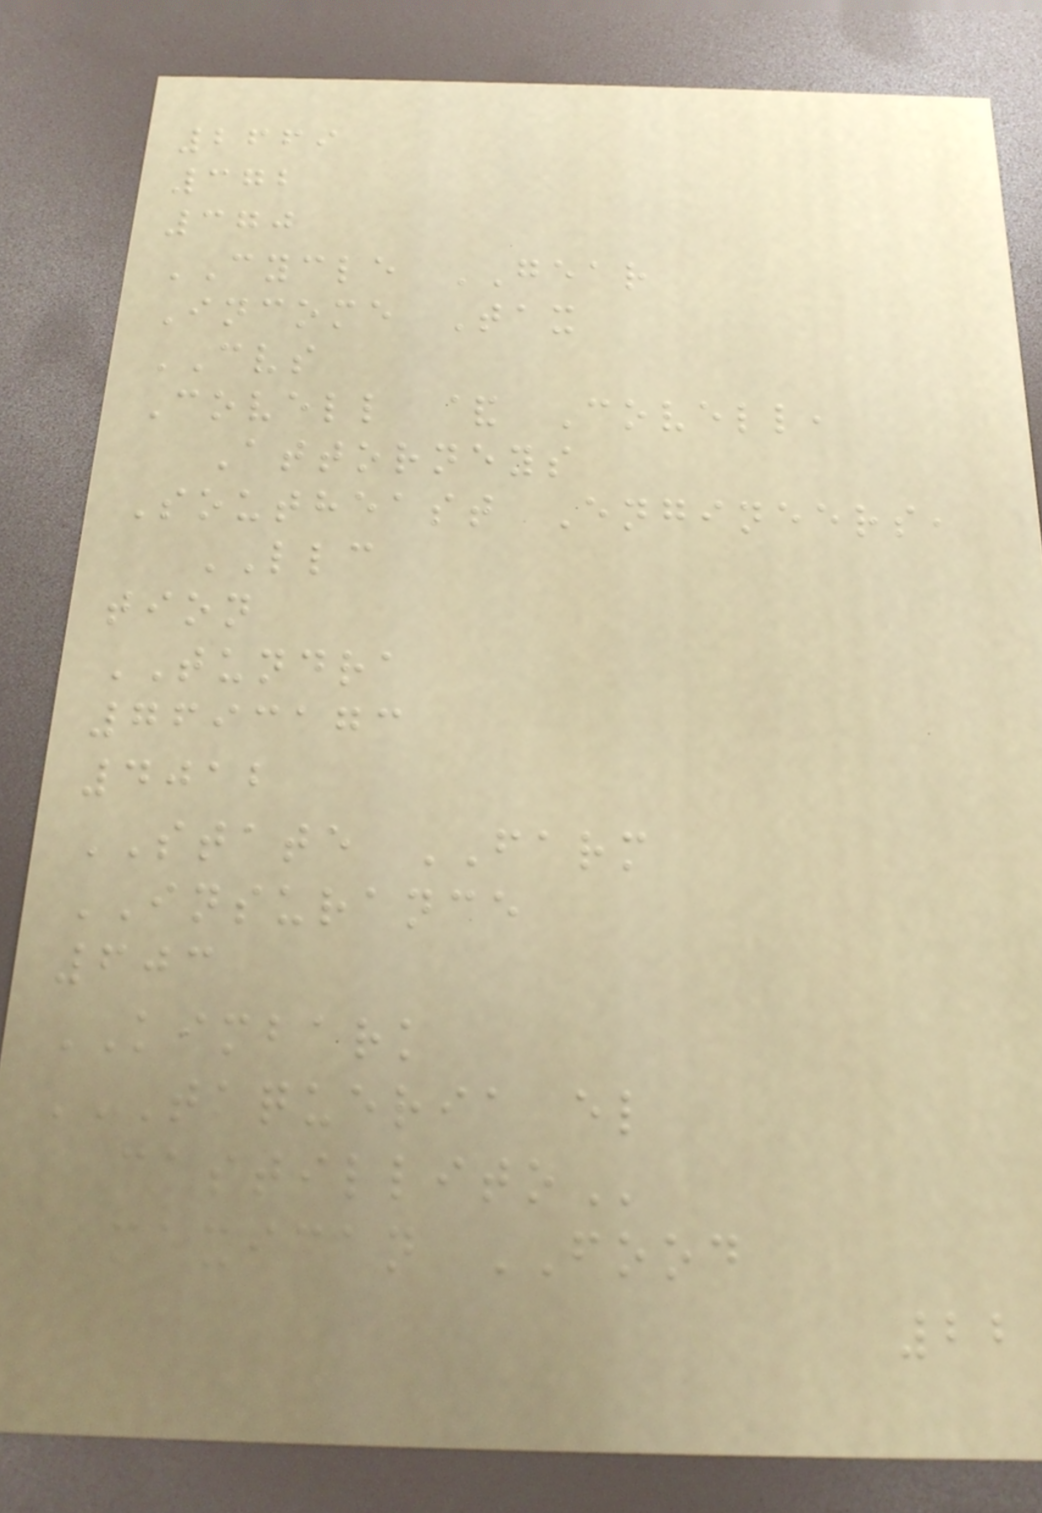2669
372
370
CYCLE GEAR
Income Tax
CVS
Covell & Covell,
Attorneys
Southeast Engineers,
LLC
tion
TUNDRA
7693173
4012
STATE FARM
INSURANCE
603
KIMBARK
TAQUERIA EL
CASTILLITO
MEXICAN FOOD
22
